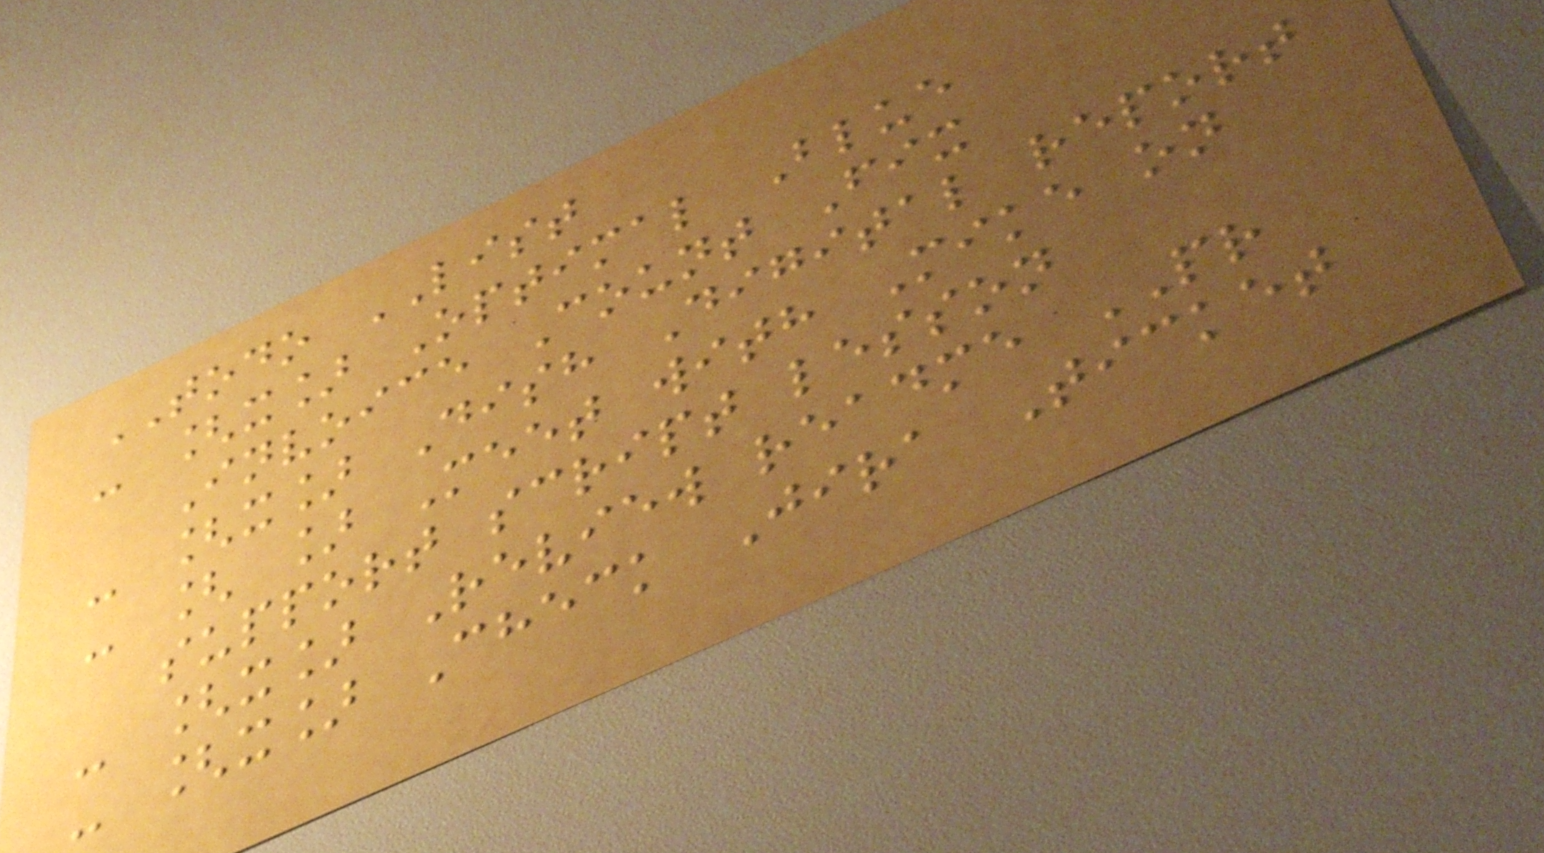TODO LIST
- [x] Optimal Blue
Invoice Count Fix
- [x] Dish Digital report
- [ ] Meet with Mike on
support script lesson
- [x] Review readme PR
- [x] Check Jira Ticket
